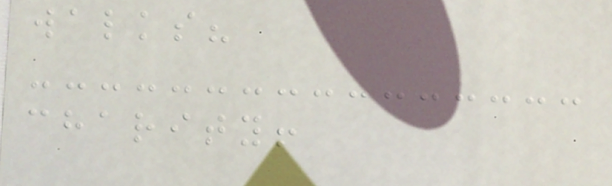walks?
charity!
